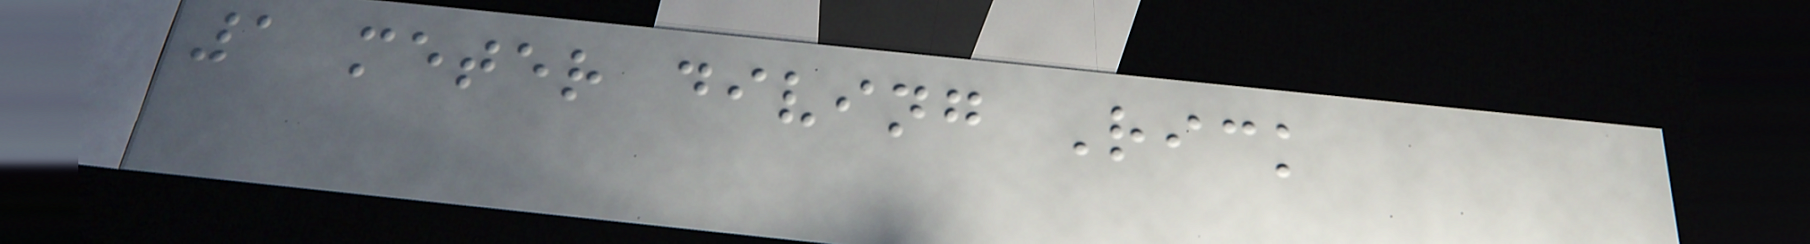1 meter diving Rick
